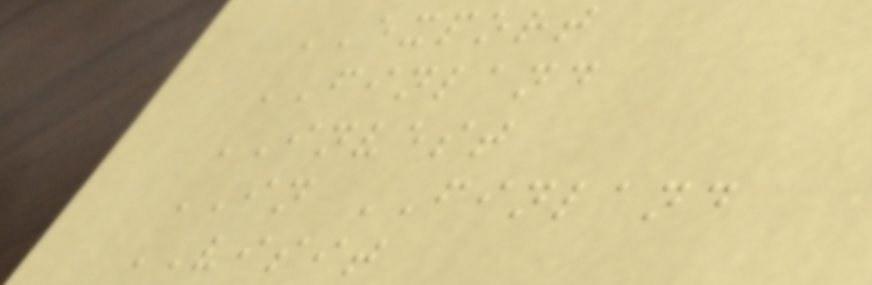EXPORT
FINLAND
INVEST
IN FINLAND
VISIT
